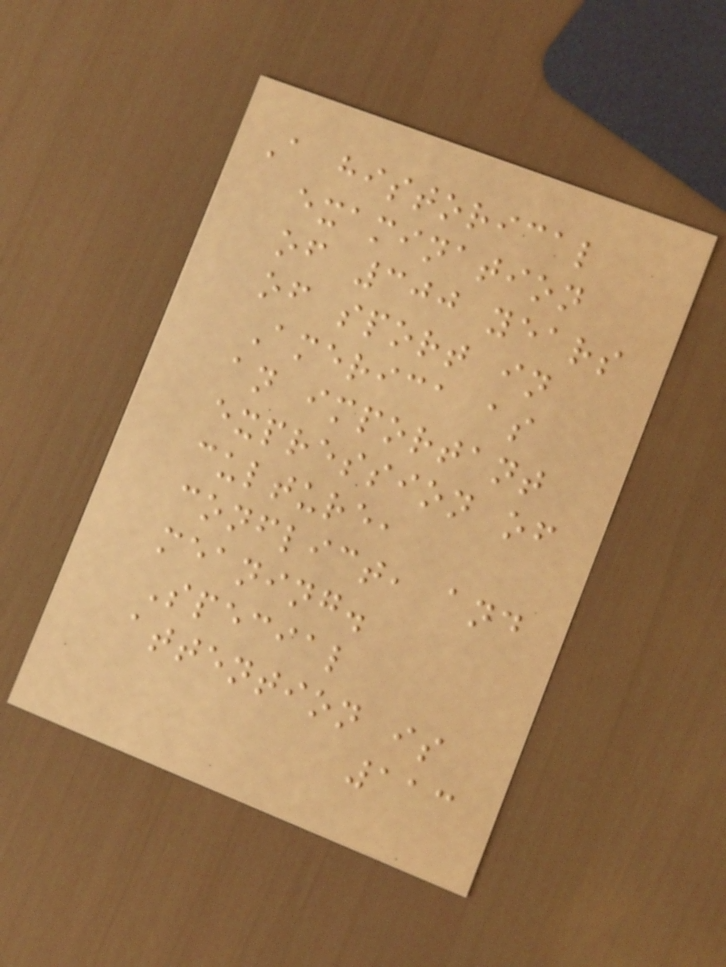A historical
examination
of 300 years
of sport in
America as
an important
expression of
culture,
conflict, and
meaning.
Special
attention is
113
